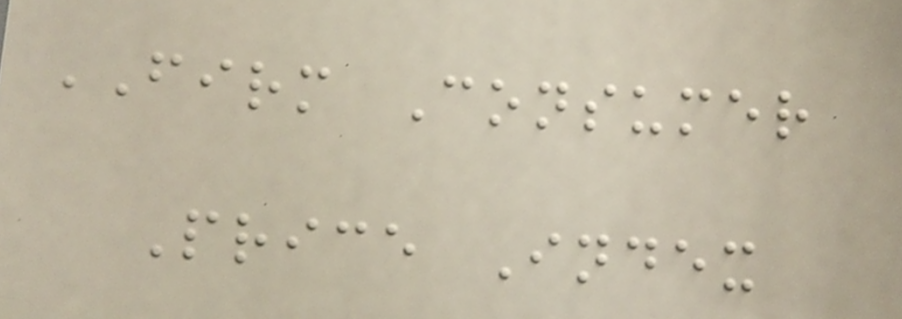FIRM Consumer
Price Index
